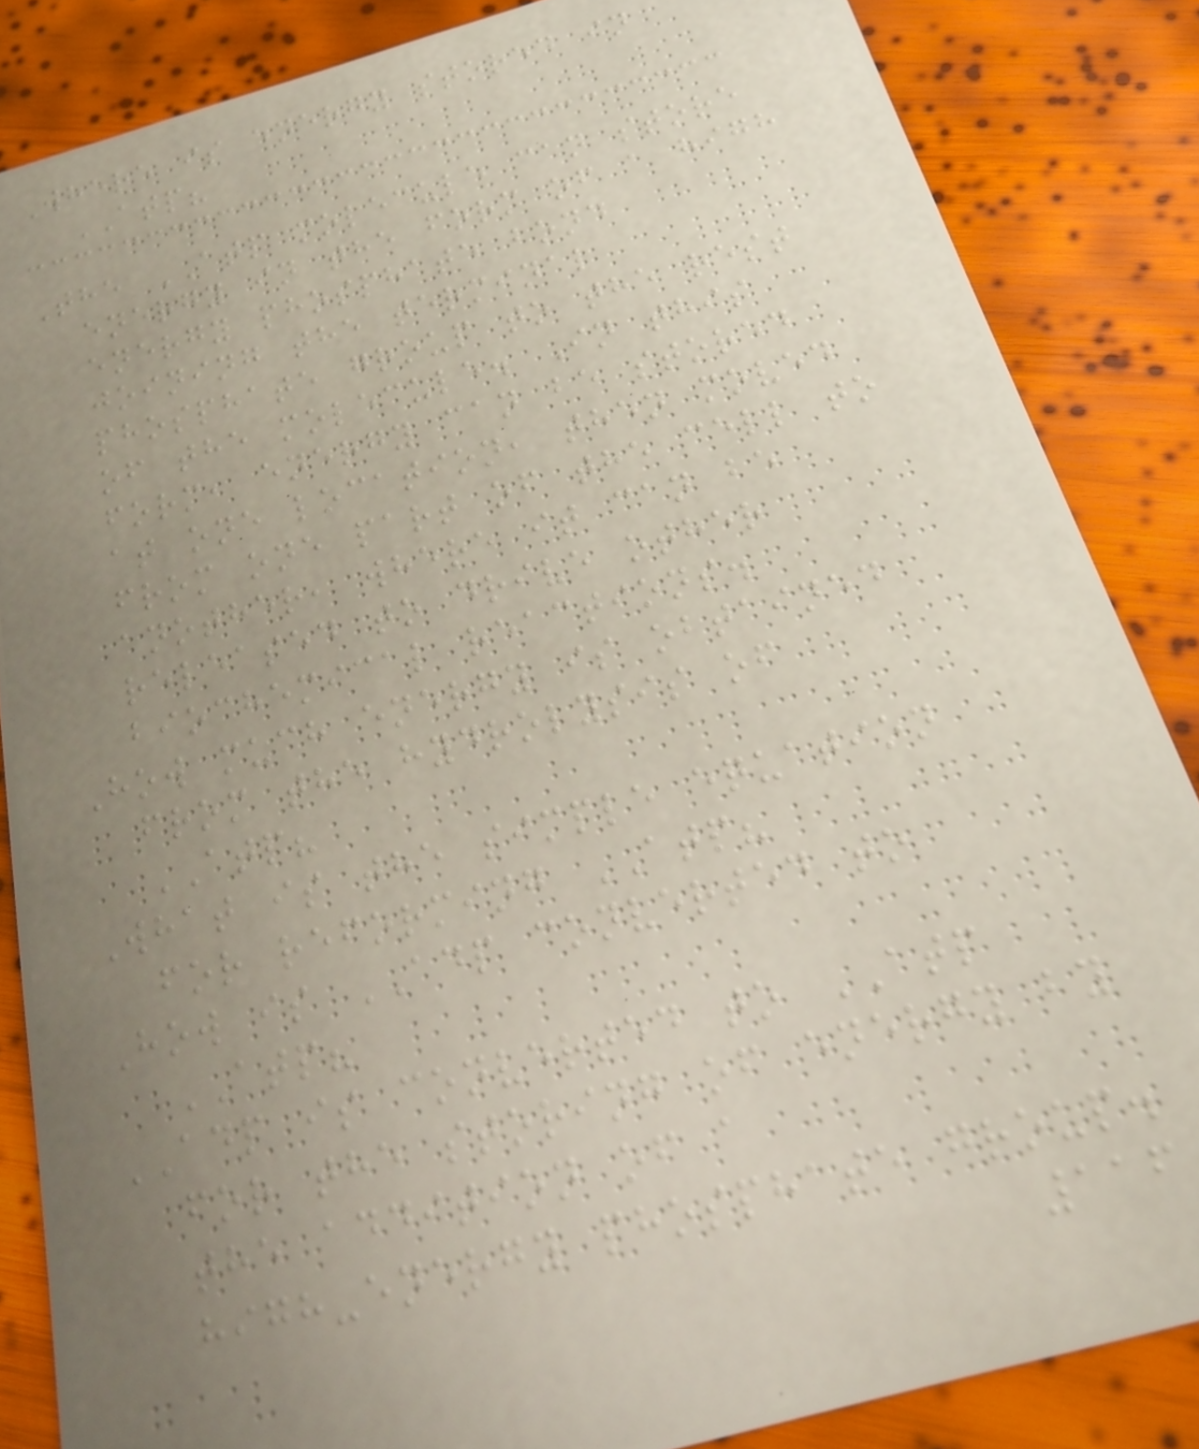Where is energy stored in
ATP?
The ATP molecule can store
energy in the form of a high
energy phosphate bond
joining the terminal
phosphate group to the rest
of the molecule. In this
form, energy can be stored
at one location, then moved
from one part of the cell to
another, where it can be
released to drive other
biochemical reactions.
How much energy is obtained
from the hydrolysis of
ATP?
What is the simple equation
for reforming ATP?
How is ADP converted to
ATP?
ADP is converted to ATP
for the storing of energy by
the addition of a
high-energy phosphate group.
116
